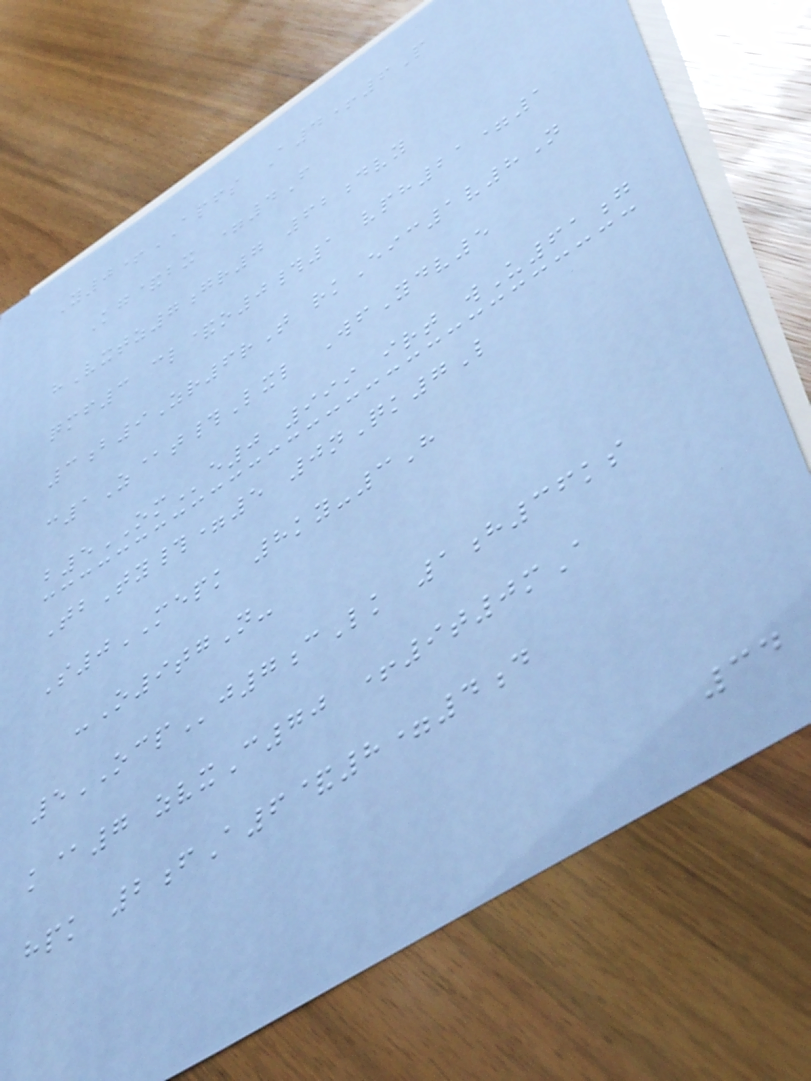Y0+APFS A4+6P
Kg&bx =4F
hVxtz7gr7 62dvy
qmf3 cl&o0#1 vph21=1
3b9Zr6rT rkEic1v8N
c1Z@t#Lxl WfYdv5
b5OMe0 999 irt wU61g
TbTy#=5 0nQk7L
S0MEPK 8ky-3H
-O9tgN-
5OCPj7cLk 1h36ks
k@7 zvxC70 +9t0mA
hpk 2fA6&8=4d
34
